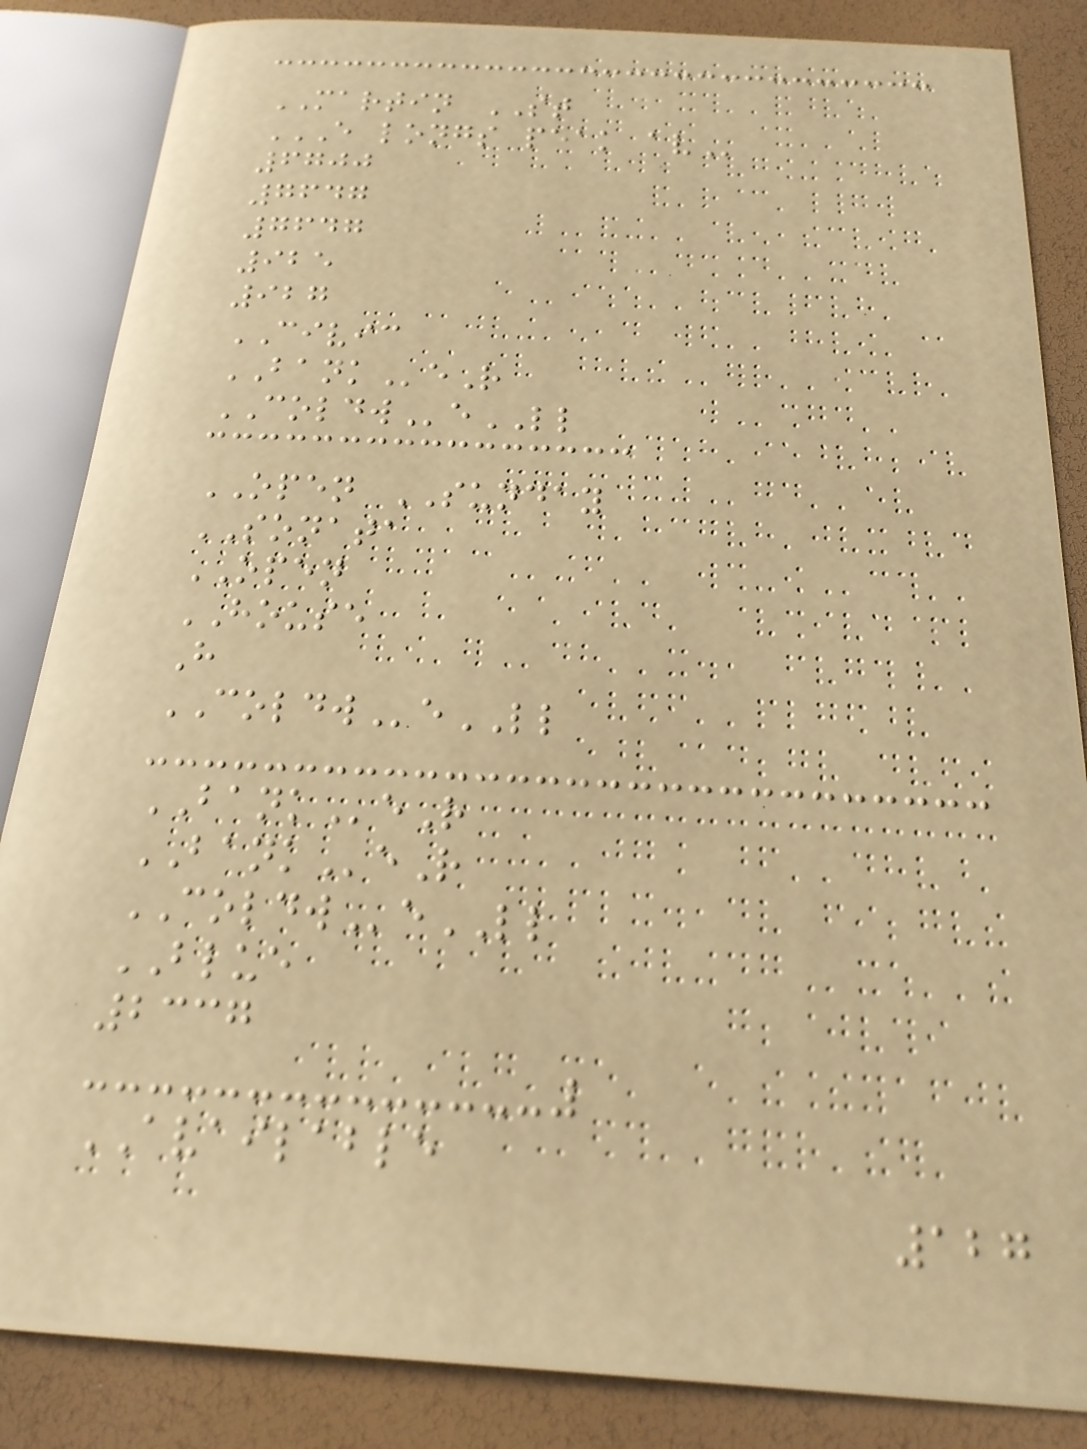MARTIN ST
E LONGS PEAK AV
6700
7647
7647
925
927
CIVIC
BANKeR
COLDWeLL
OPEN SUNDAY
SONATA
OPEN
HOUSE
H
COLDWeLL
BANKeR
BANKeR
COLDWeLL
BLUE
2337
AVAILABLE
127
